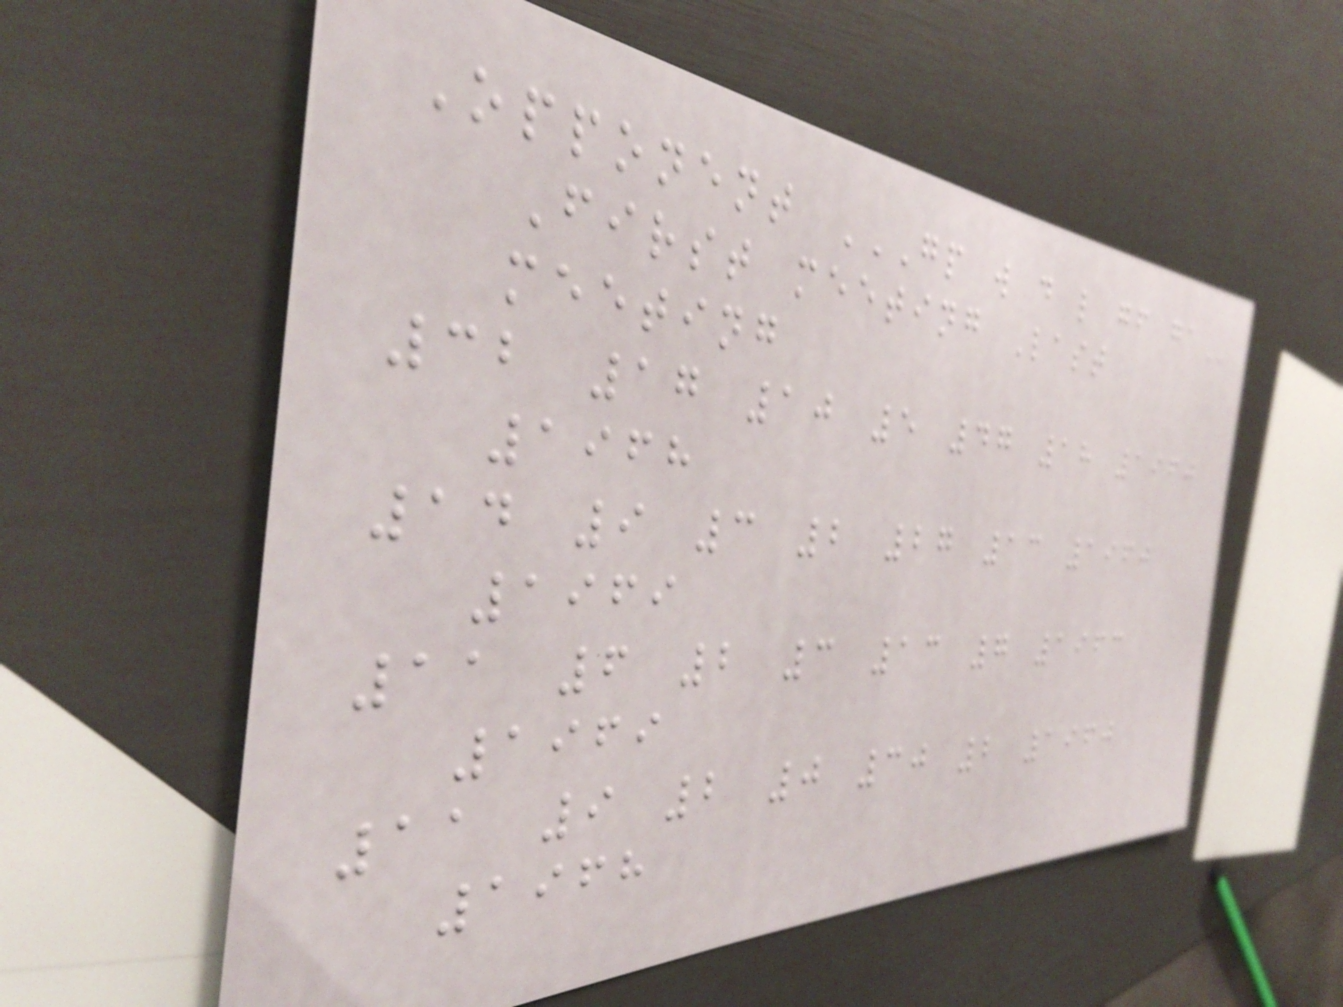Opponent GP W D L GF GA
First meeting Last
meeting
32 17 10 5 47 18 1960
1968
14 9 3 2 27 13 1960
1969
11 6 2 3 13 7 1963
1969
11 9 2 0 30 2 1960
1968
